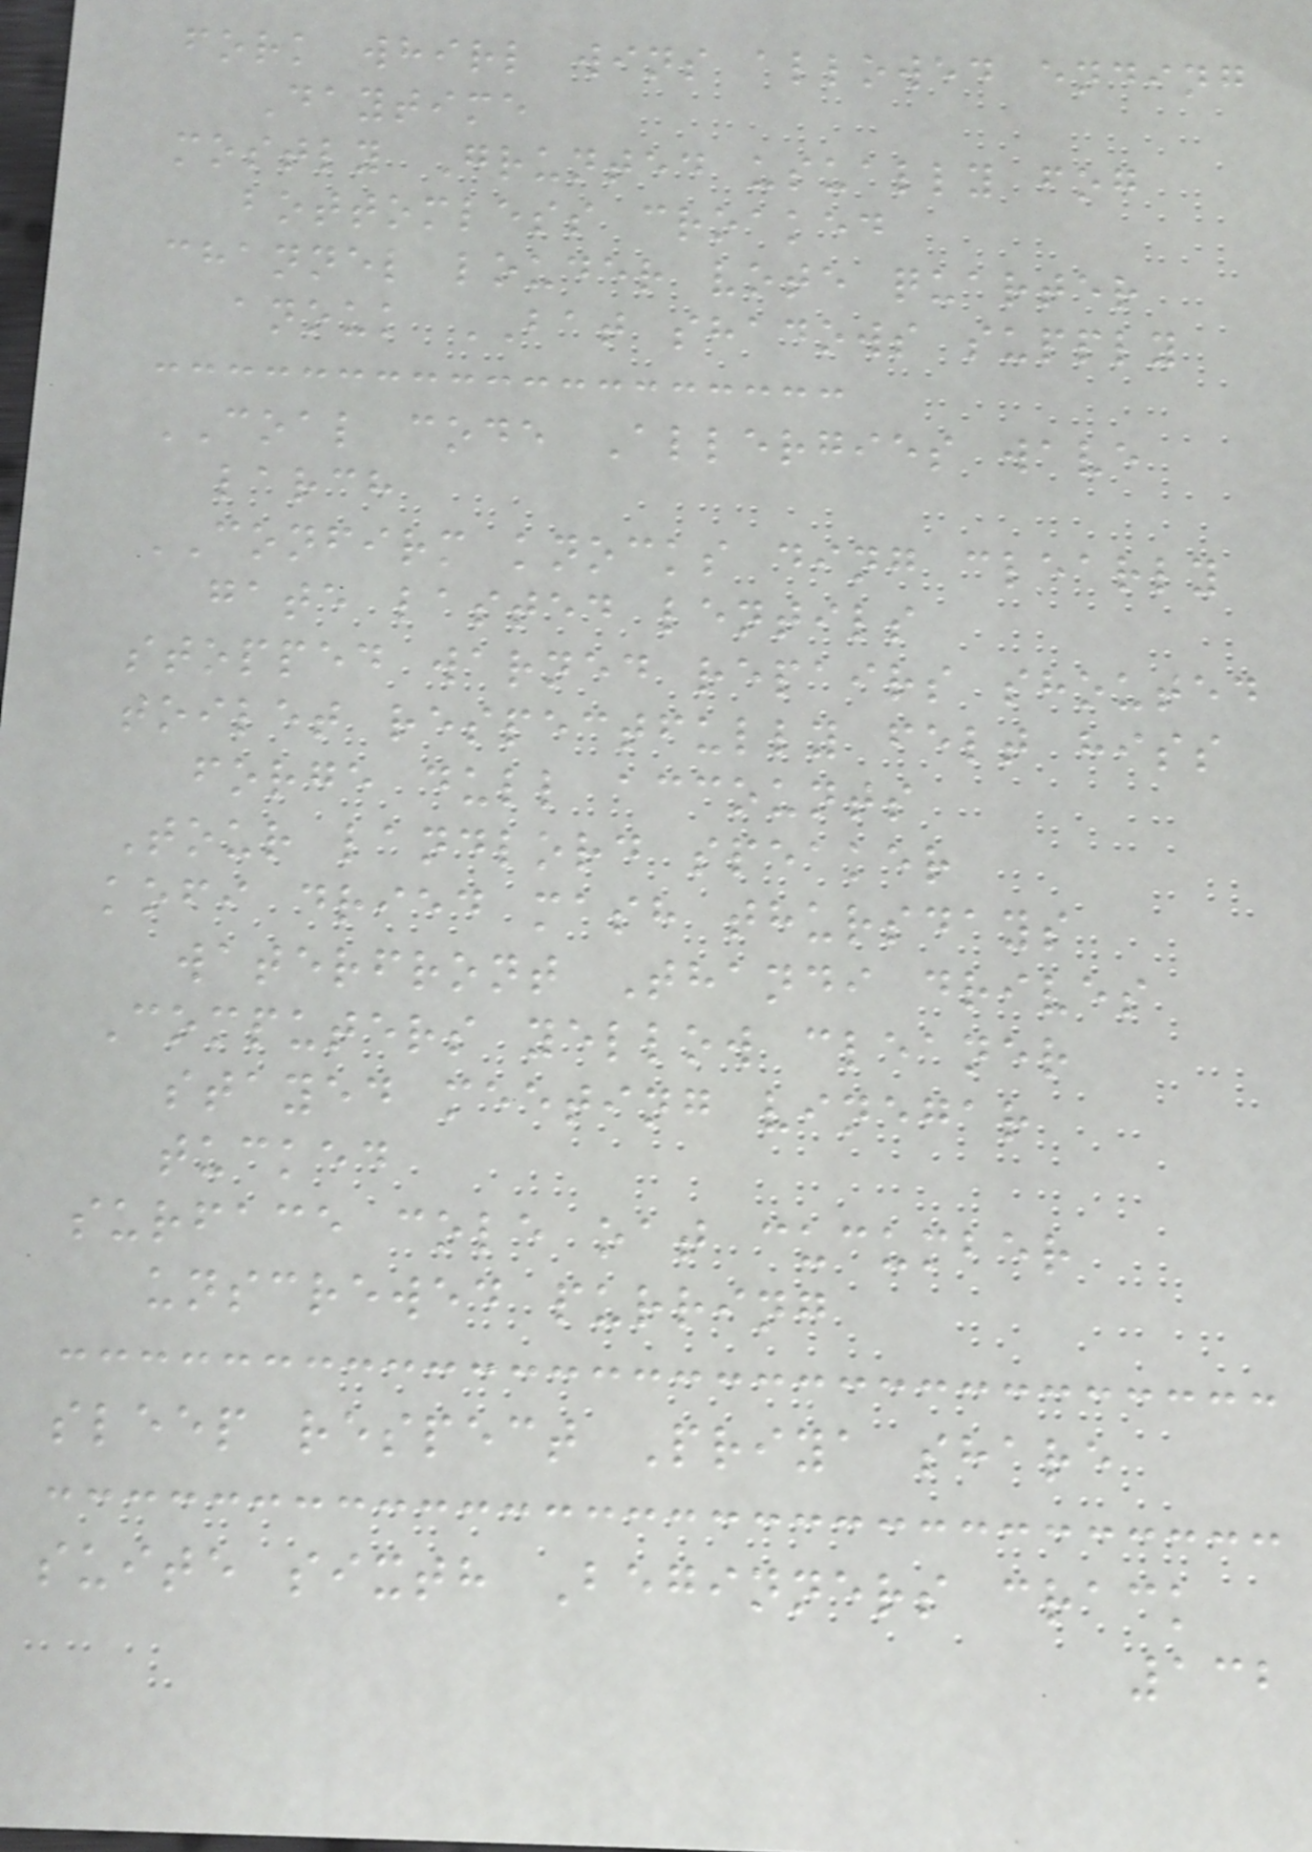fork whirl wins allowed ending
Daytime
mostly Grunted usually fog
bottomless croaked
channel louder vote quarter
anouk BAT shadows supply
COAL code Allergies wave
larch
CONFIRM knocks ding clearly
gate lasted lentils
stopped warned repairs shouted
toilet respectfully felt hiss
forge dull accounts
Tour landlord speaker
kofi dried mash thursdays
waterfront Thandi drives
Computers yellow cleaner
stayed meeting vinegar
tucked
surface cole oat cucumber
unscrewed purring
sleep respect Priya share
suite sixth Beginners crack
132
